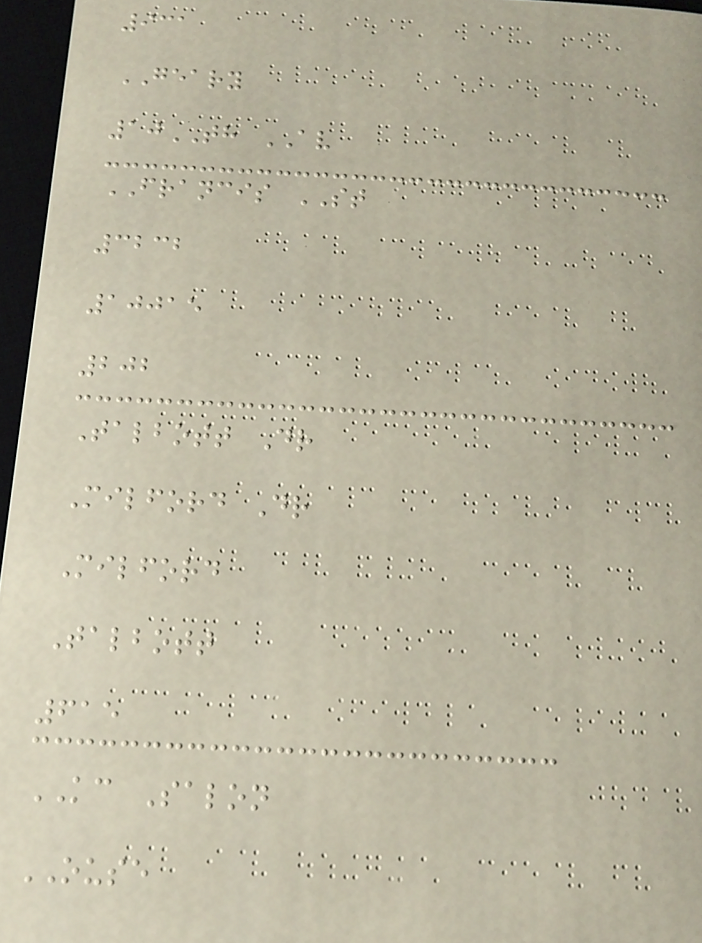931
GEARY
10TH AV
FRANCIS ST
3232
10015
202
Talbott Dr
Milford Dr
Milford
Talbott
615
KC Salon
OUSE
